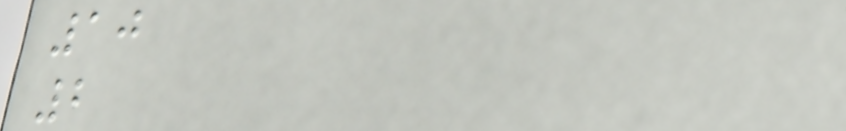10
2
